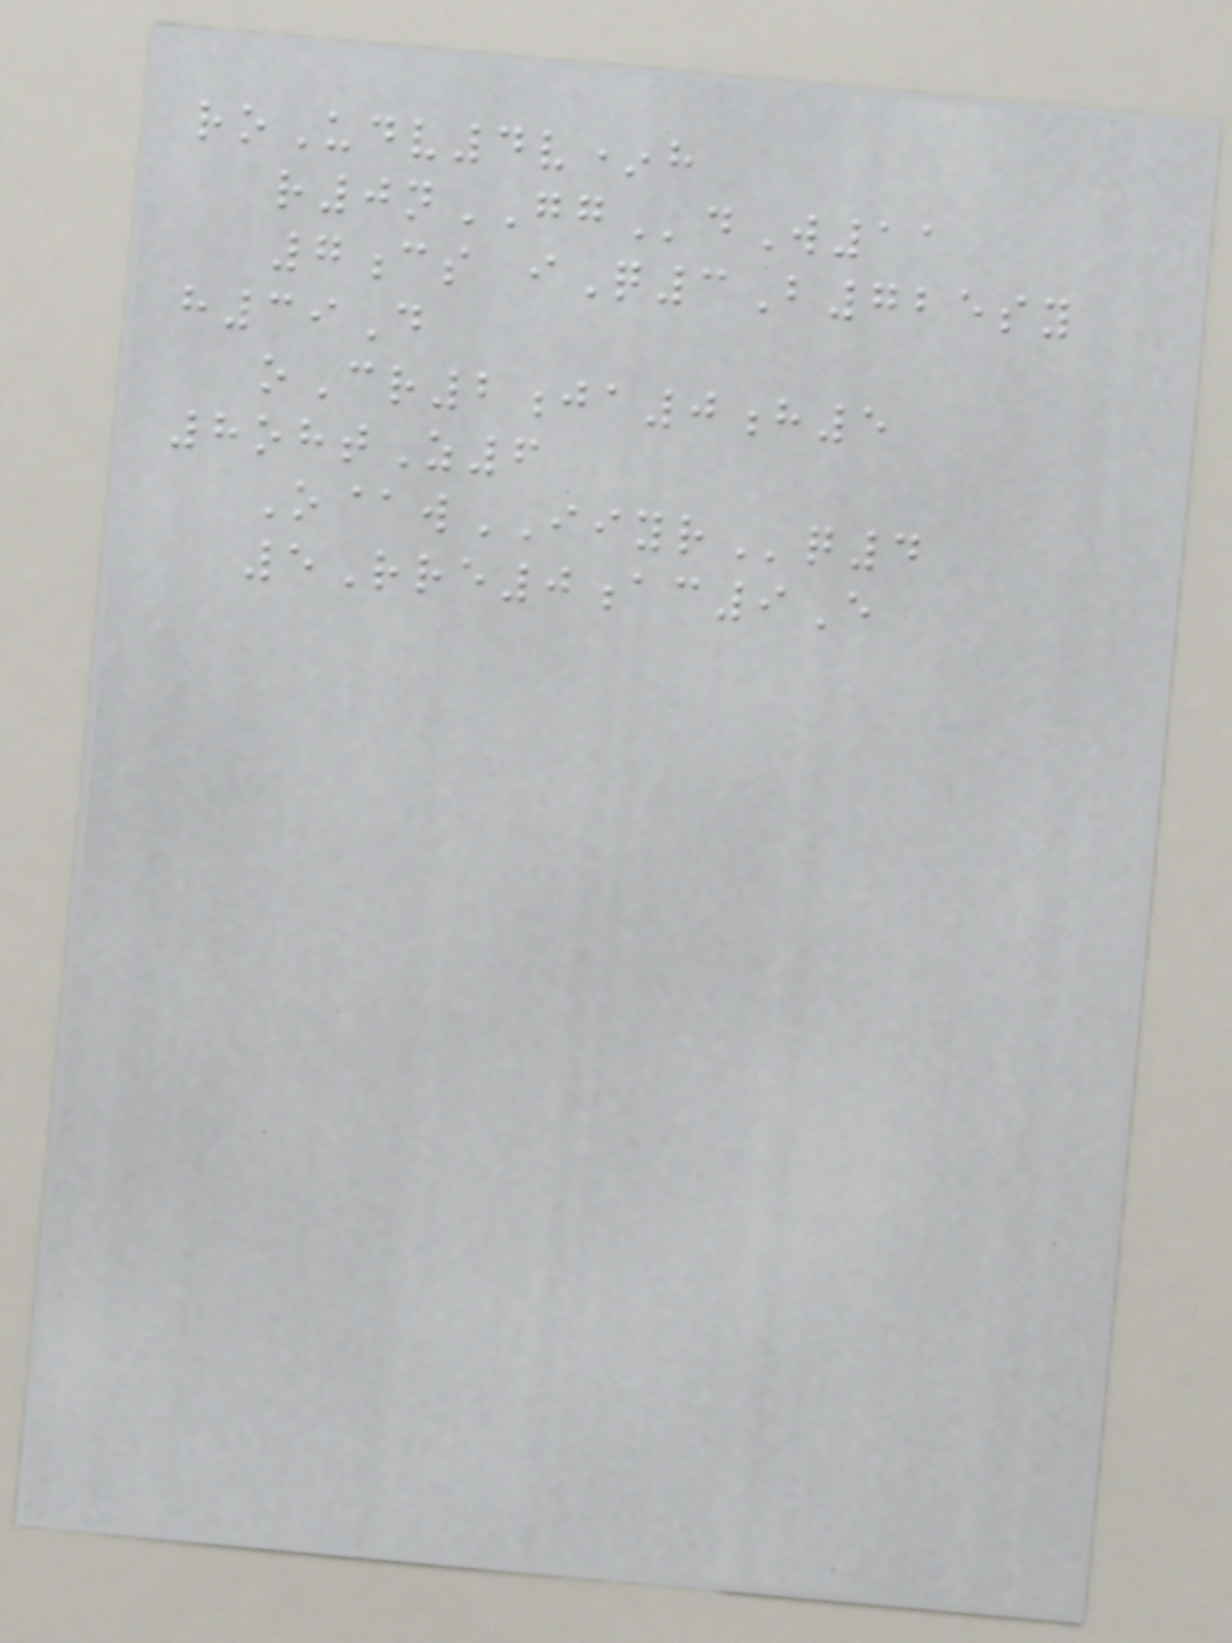roUdv4v*h
r0nGGdW11
7cs iQ3B725sy
h39D
oCr2ja0h5
8ohtZ6
O@wIIYRq4
5Rre0ac9E
